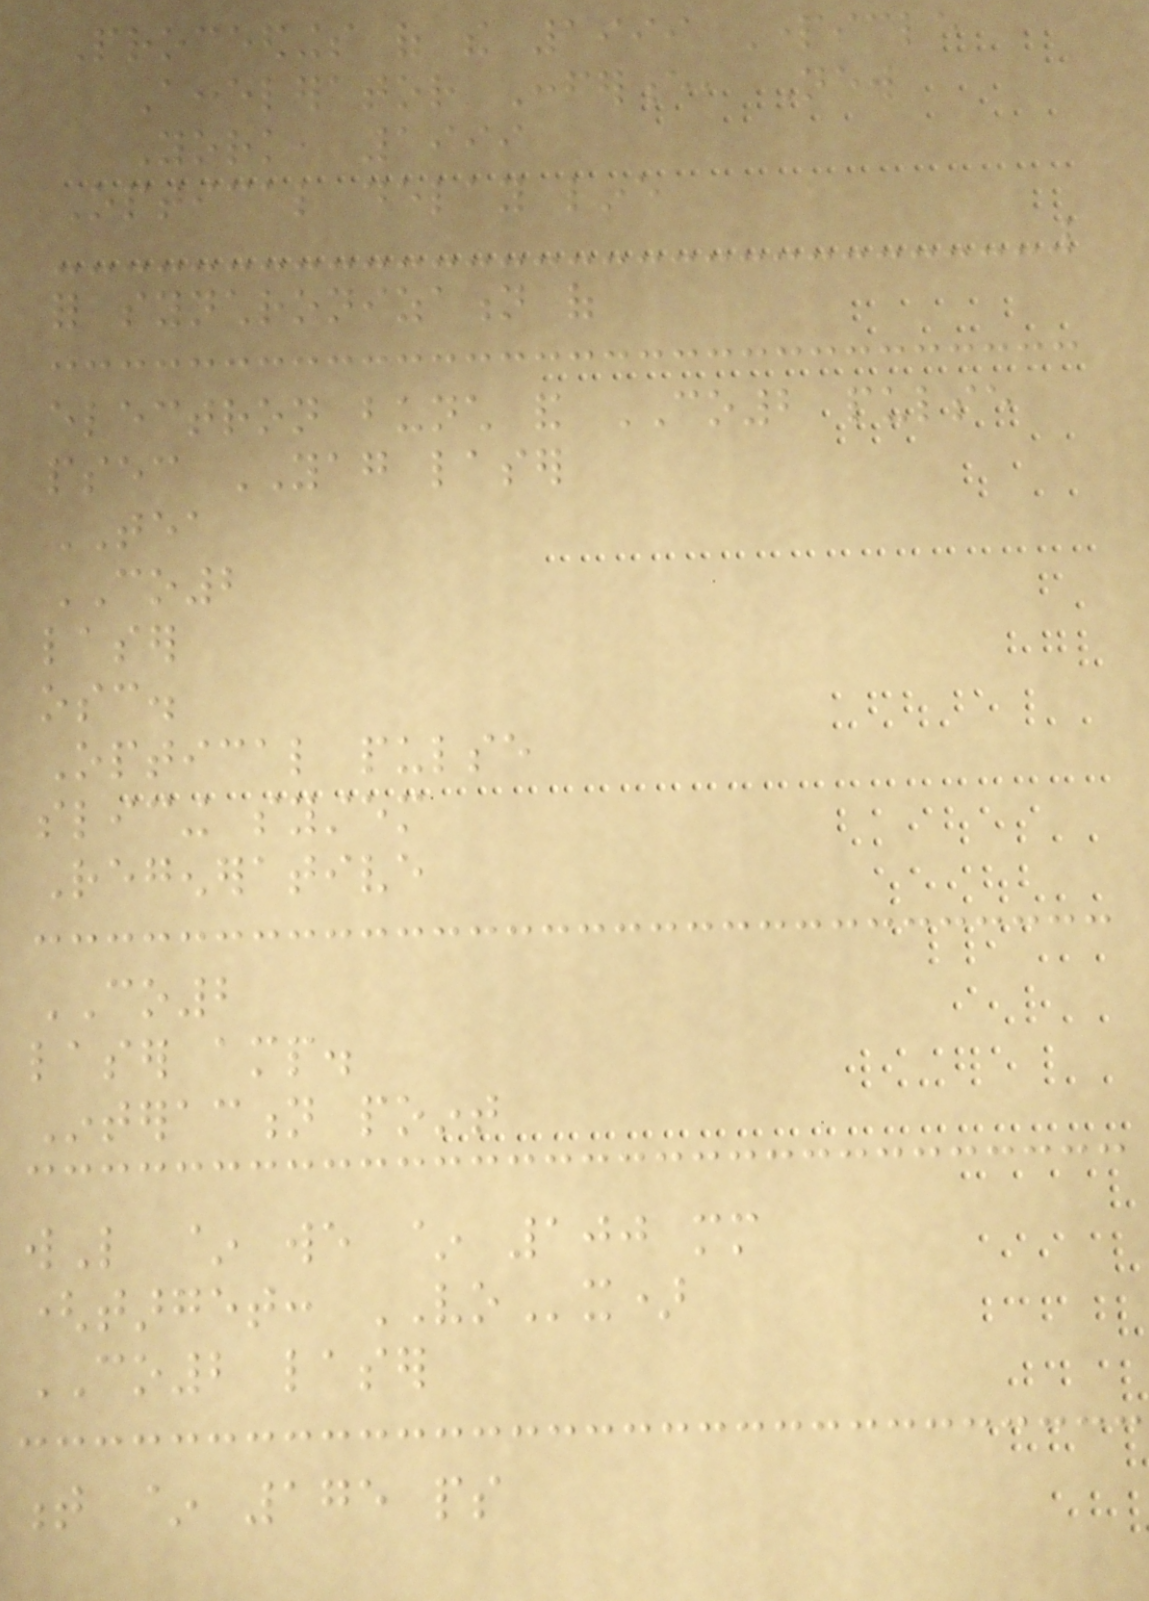Proceedings of the 1999 Particle
Accelerator Conference, New
York, 1999
Optical delay line
for synchronization of
electron bunch and CO2 pulse
psec YAG laser
TEA
CO2
laser
osc.
Optical pulse
slicing system
Regenerative
CO2
laser amp.
Interaction point
wL ~ we ~ 100 mm
(target: VOx)
CO2 laser
t ~ 175 ps
